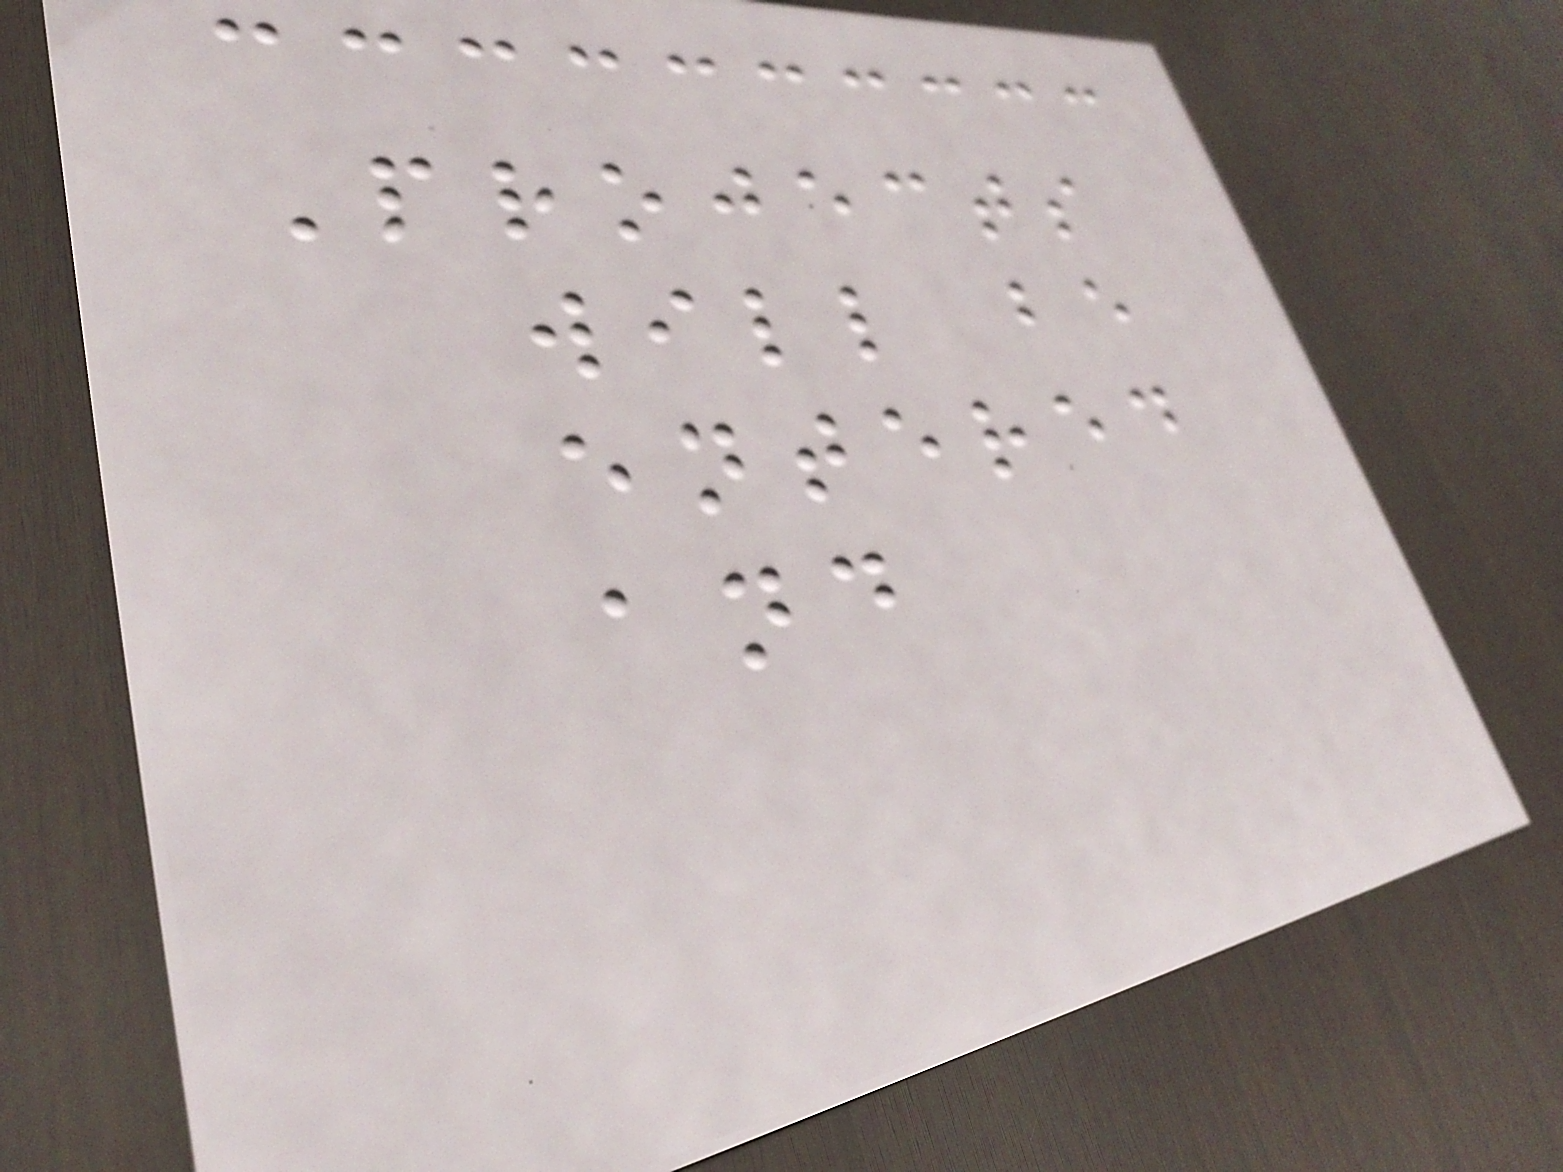Projects
will be
entered
and
